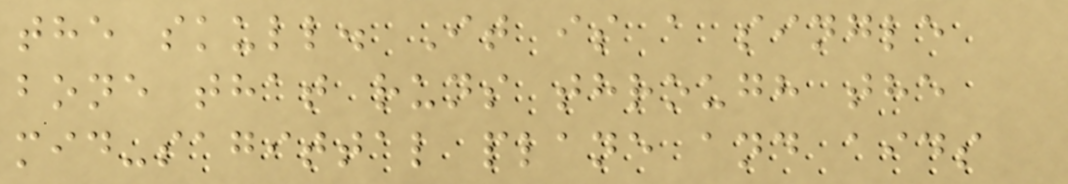the skull. It is a single
bone that runs through the
mid-sagittal plane and aids
